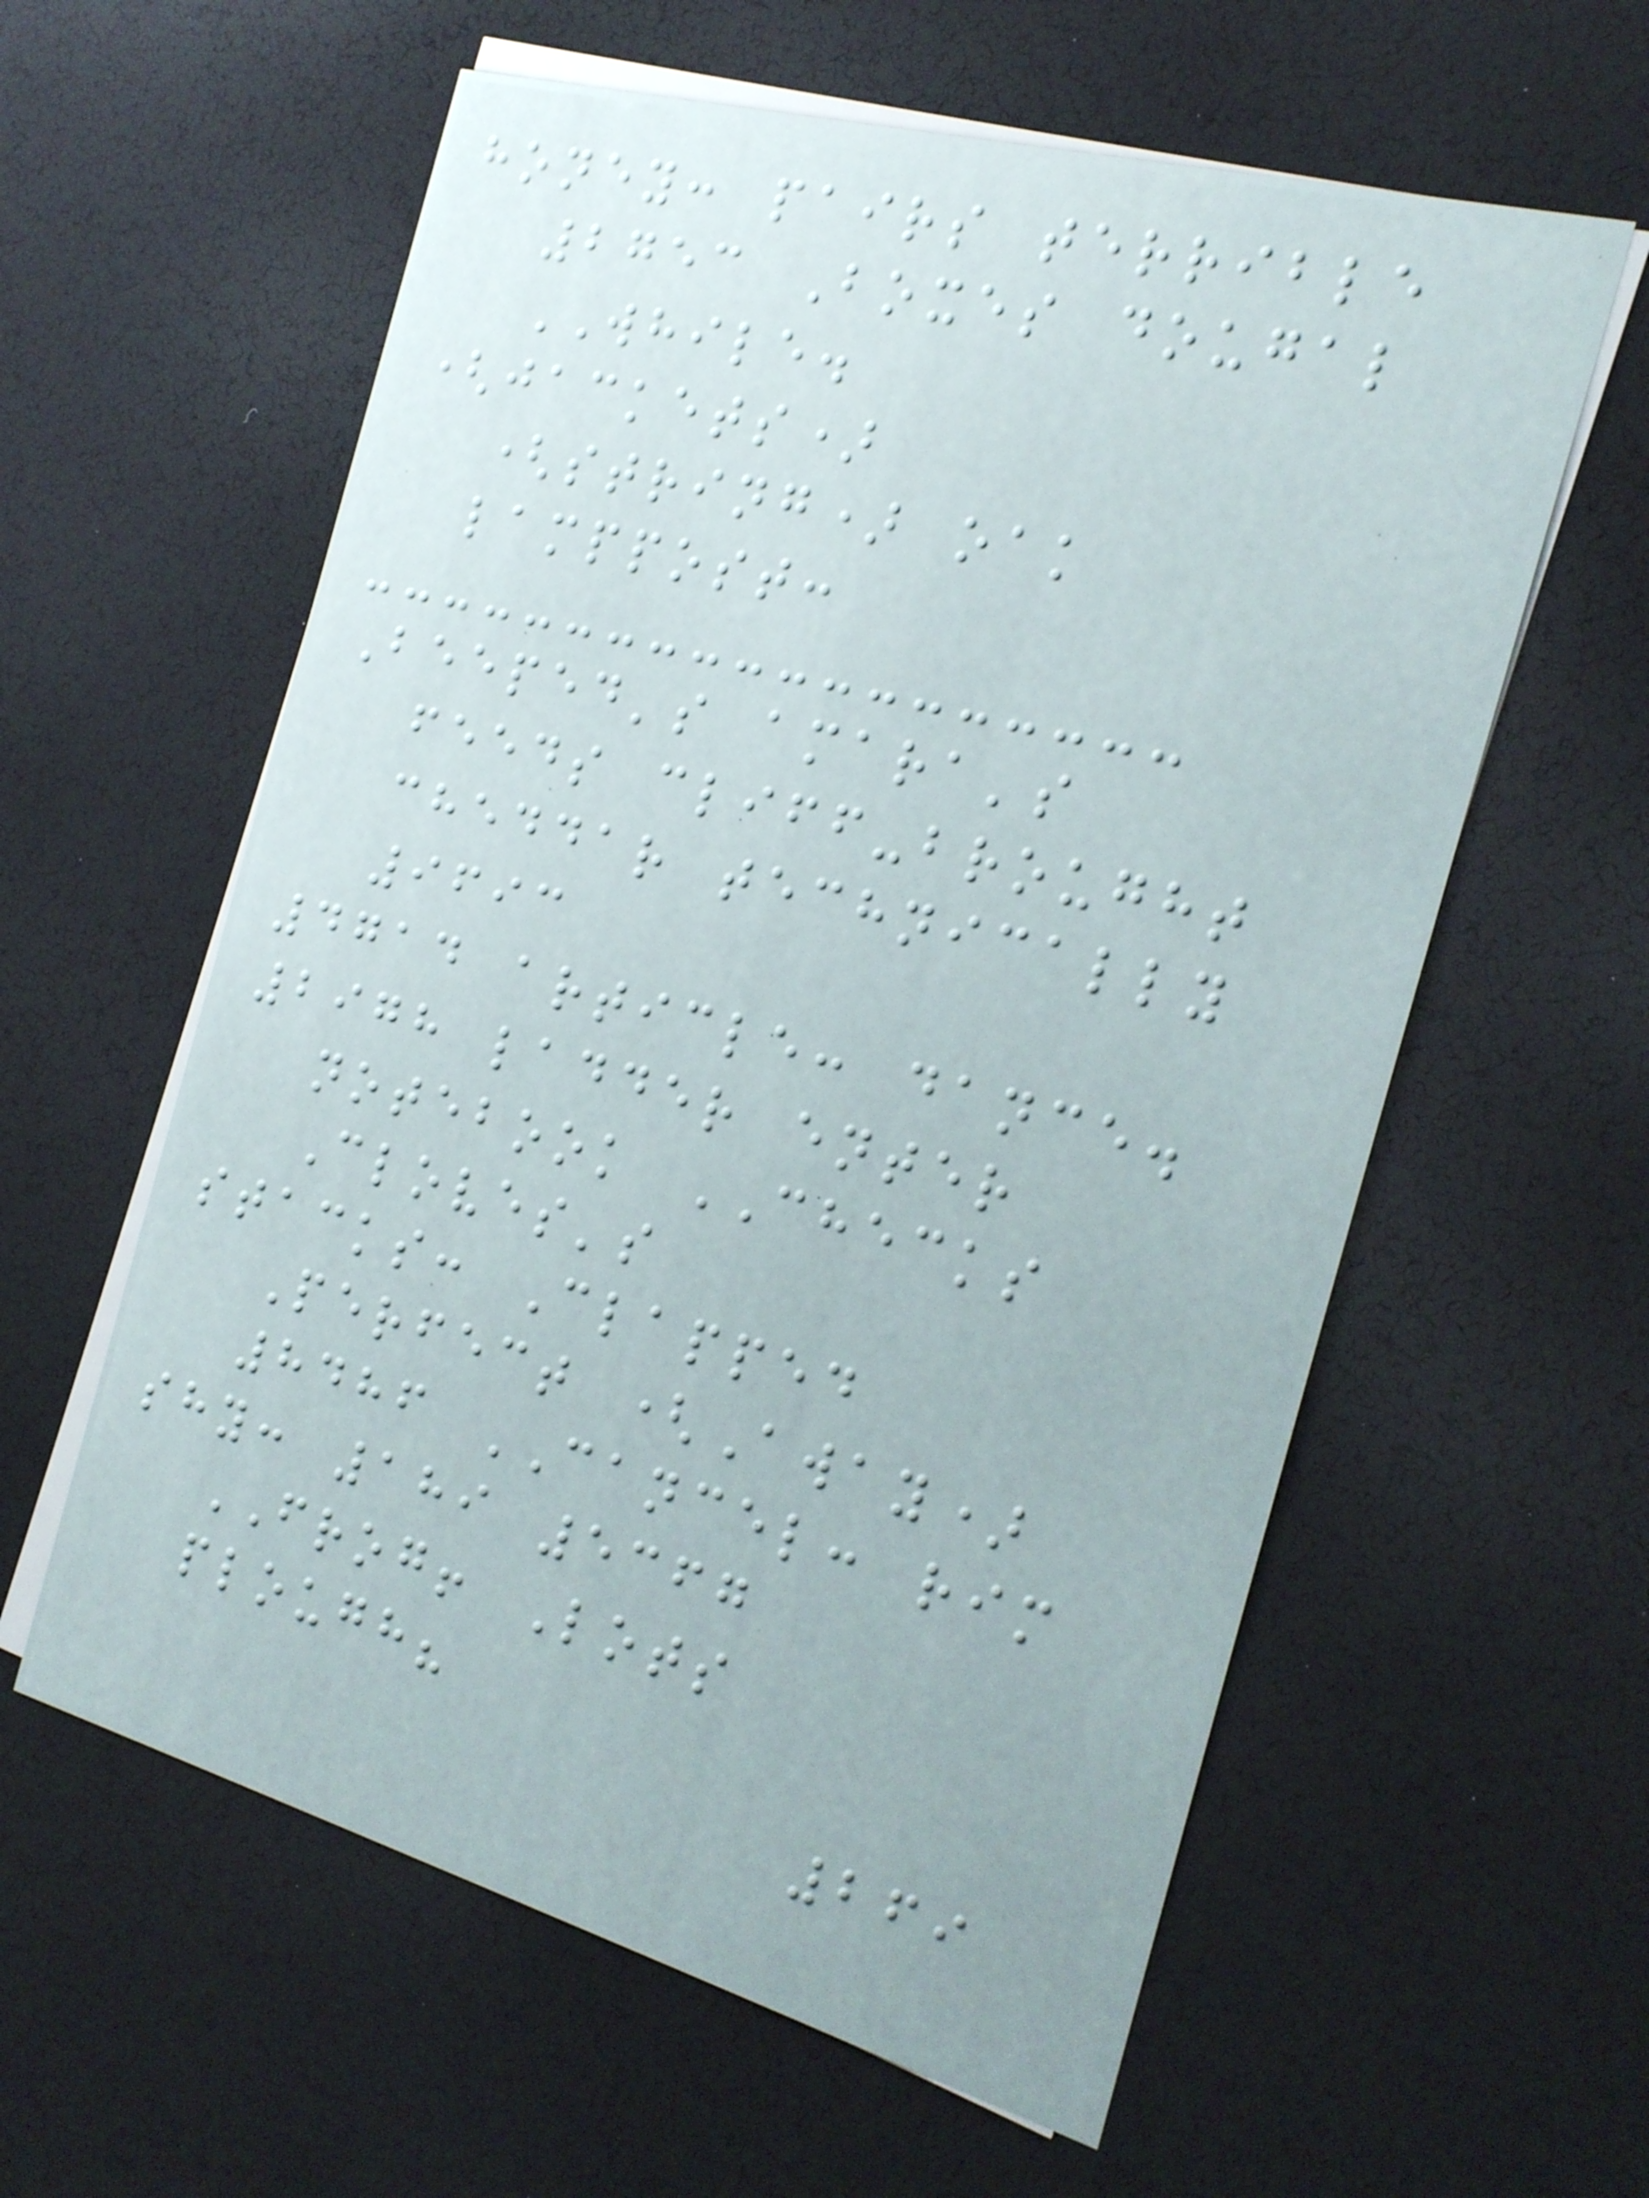honey: pairs terrible
2753 Boxes dougal
WHILE.
(jackets)
(string) oak
lamppost:
Beeped's amara's
feeds cliff-brought
cheddar technically
9693
4714 article: dance.
2978 ladder enter
notebook CHECKS
Cloves's
stacks: Clapped
Perfect (Away)
8486 CANCEL: rim
shy: 189 5367
FROG! Lots
plough?
269
